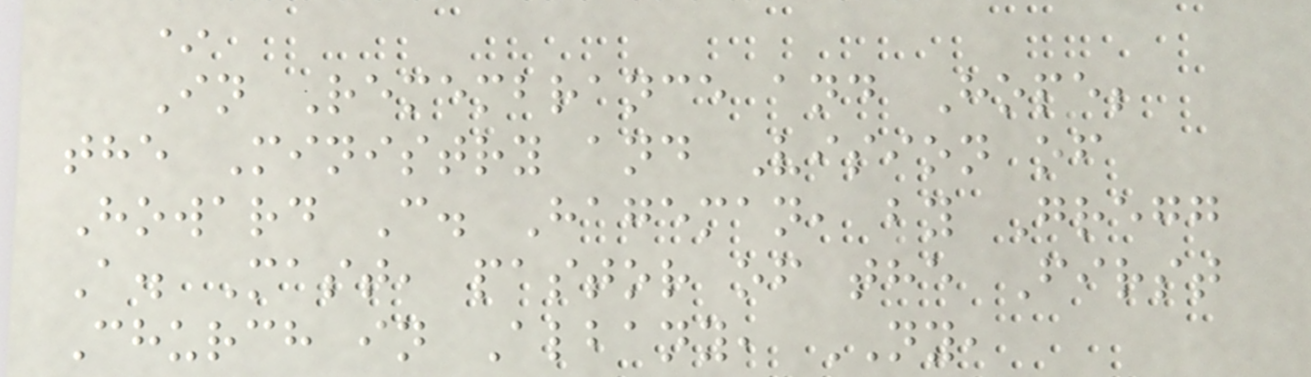*
In Remembrance and Hope;
the Ministry and Vision of
Howard C. Hageman, by Gregg
A. Mast, pastor of the First
Church in Albany, NY,
